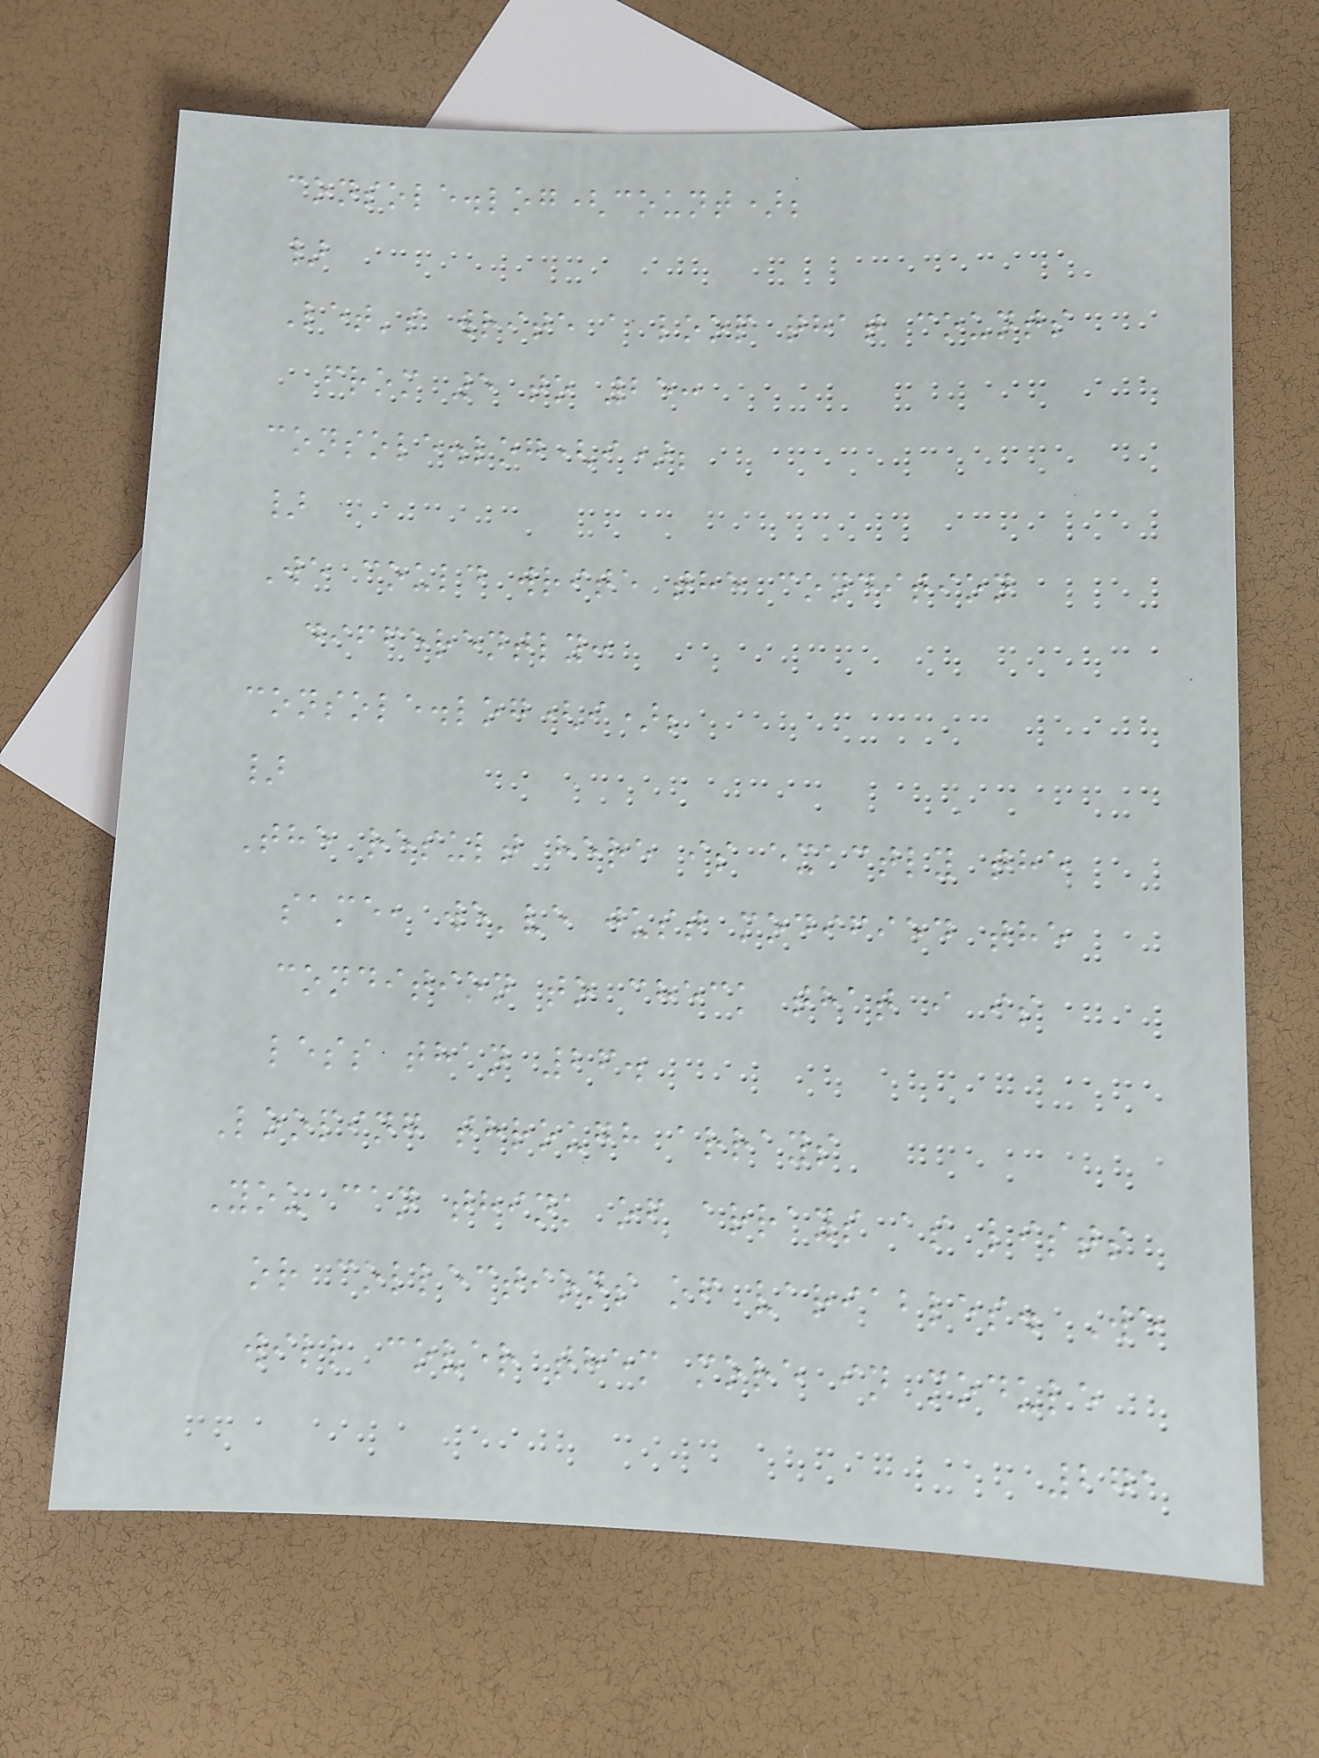console.log(count);
}
Let's write a loop that counts
from 5 to 25:
console.log(i);
}
We could write the condition
differently:
console.log(i);
}
The result here is exactly the
same, we've just modified the
condition to check that i is
less than 26.
Looping through arrays
You can think of arrays as lists
or collections of variables. We
will cover them more in module
271
